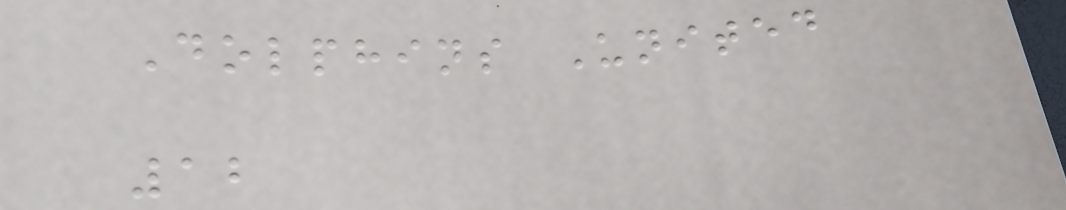Dolphins United
12
